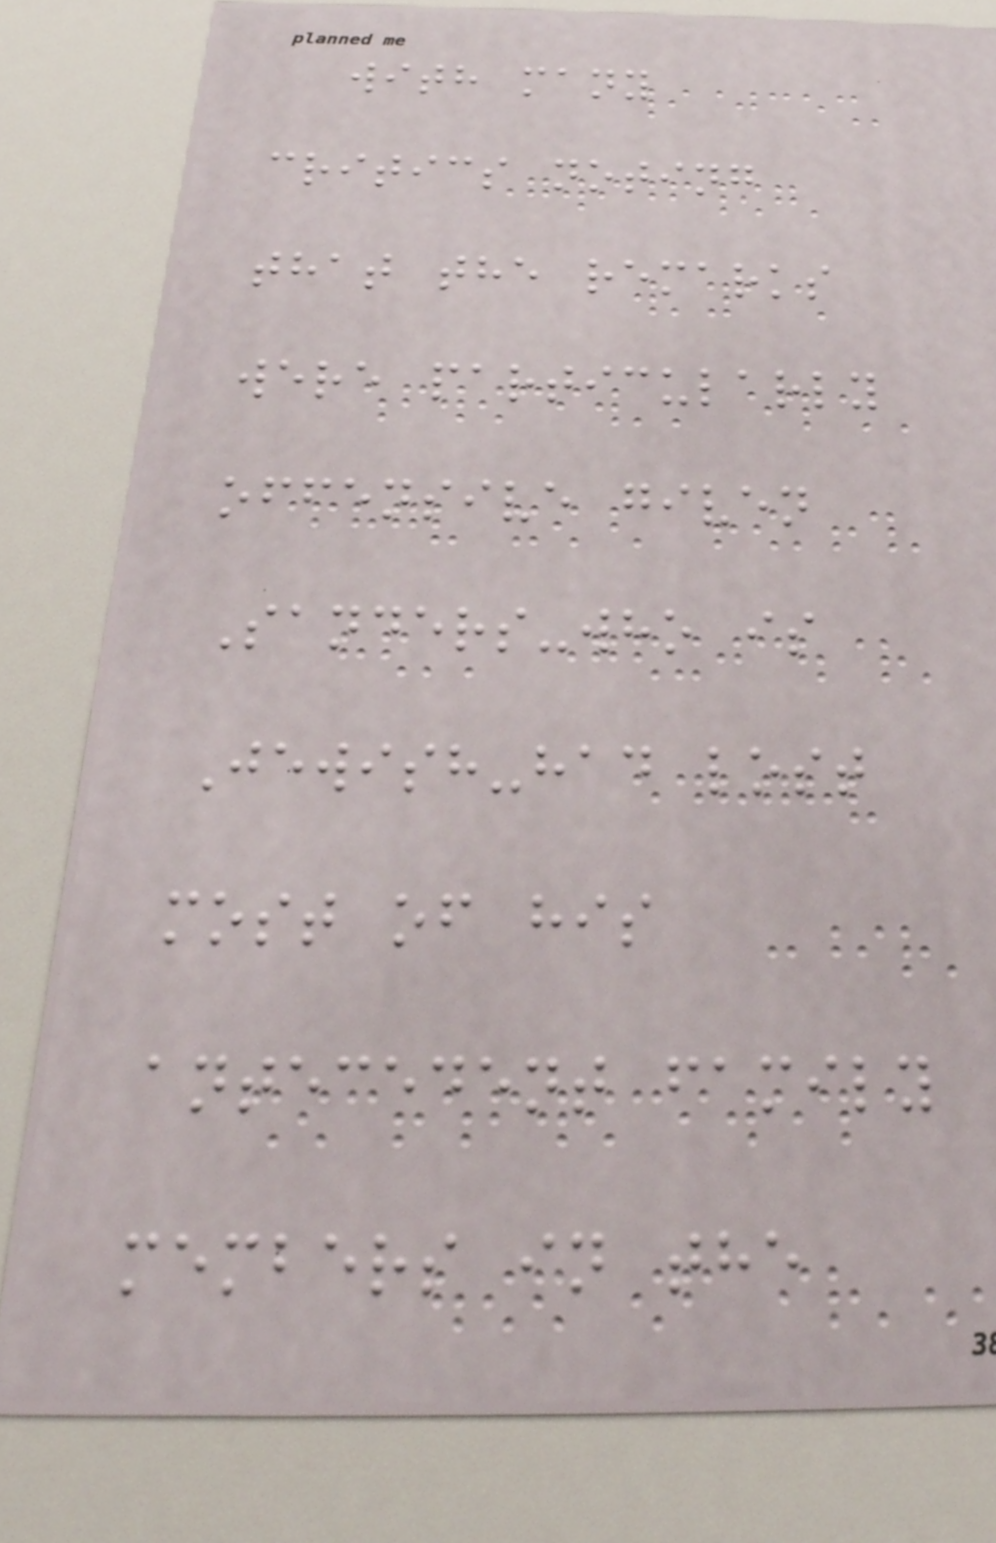with many
critics noting
that the remarks
were particularly
offensive given
Sanders-who is
Jewish-had lost
most of his
antecedent family
members in the
